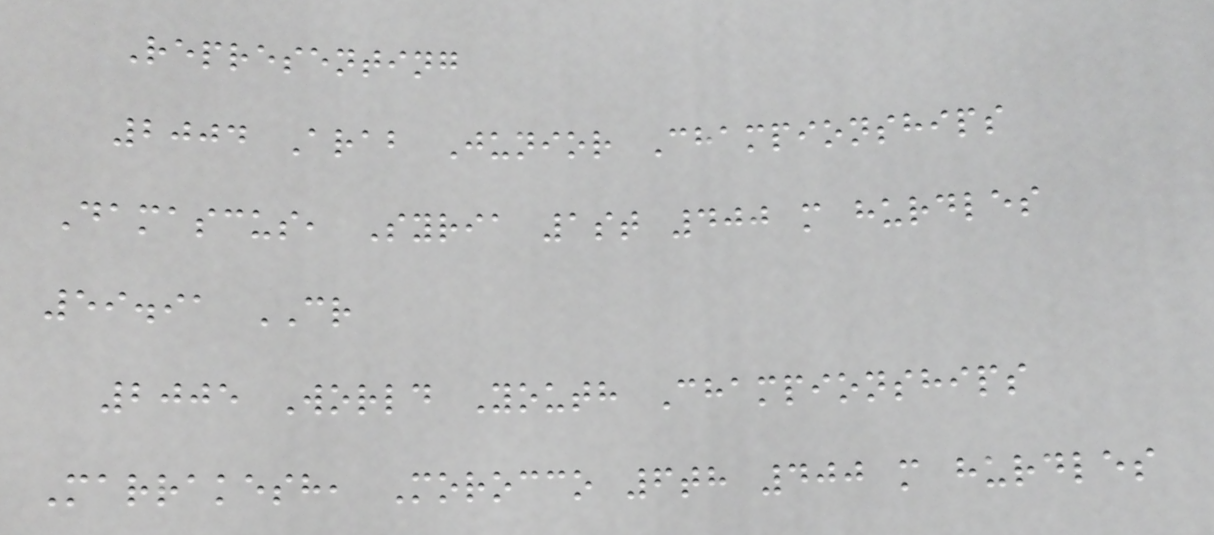Representing
2004 Arab Junior Championships
Damascus, Syria 1st 400 m hurdles
59.91 CR
2005 World Youth Championships
Marrakesh, Morocco 6th 400 m hurdles
